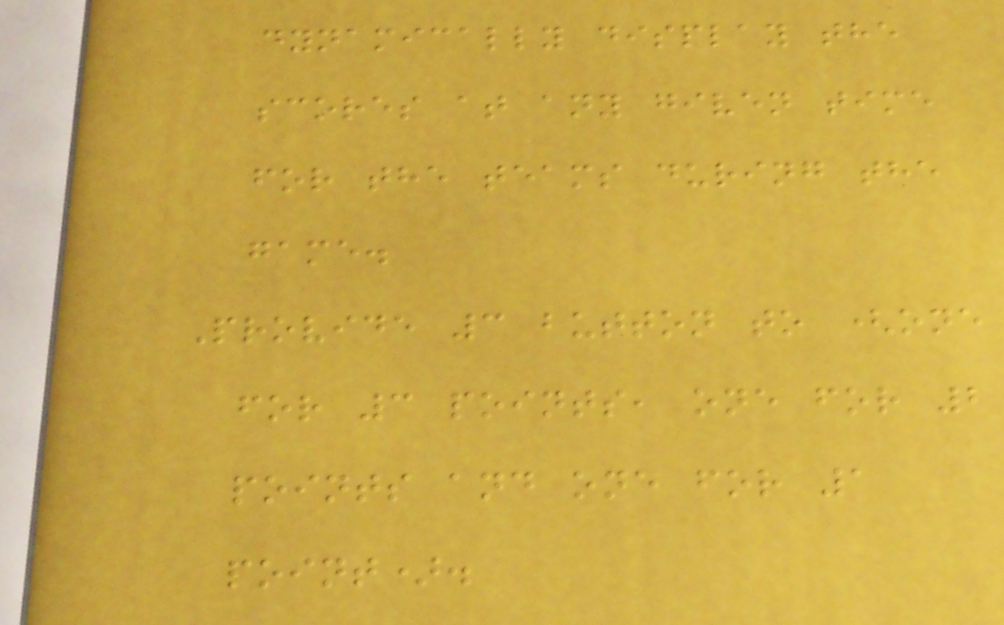dynamically display the
scores at any given time
for the teams during the
game.
Provide 3 button to (one
for 3 points, one for 2
points and one for 1
point).
